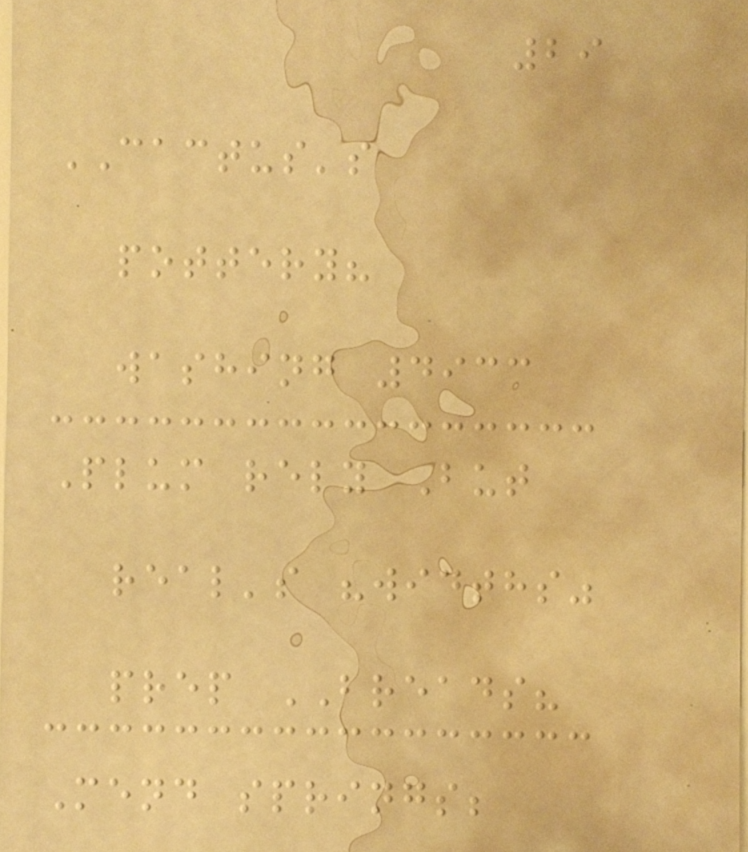29
CACTUS's
pottery?
washing 4933
Plum rely But
real's "widths"
prep BREADS?
Mend springs;
